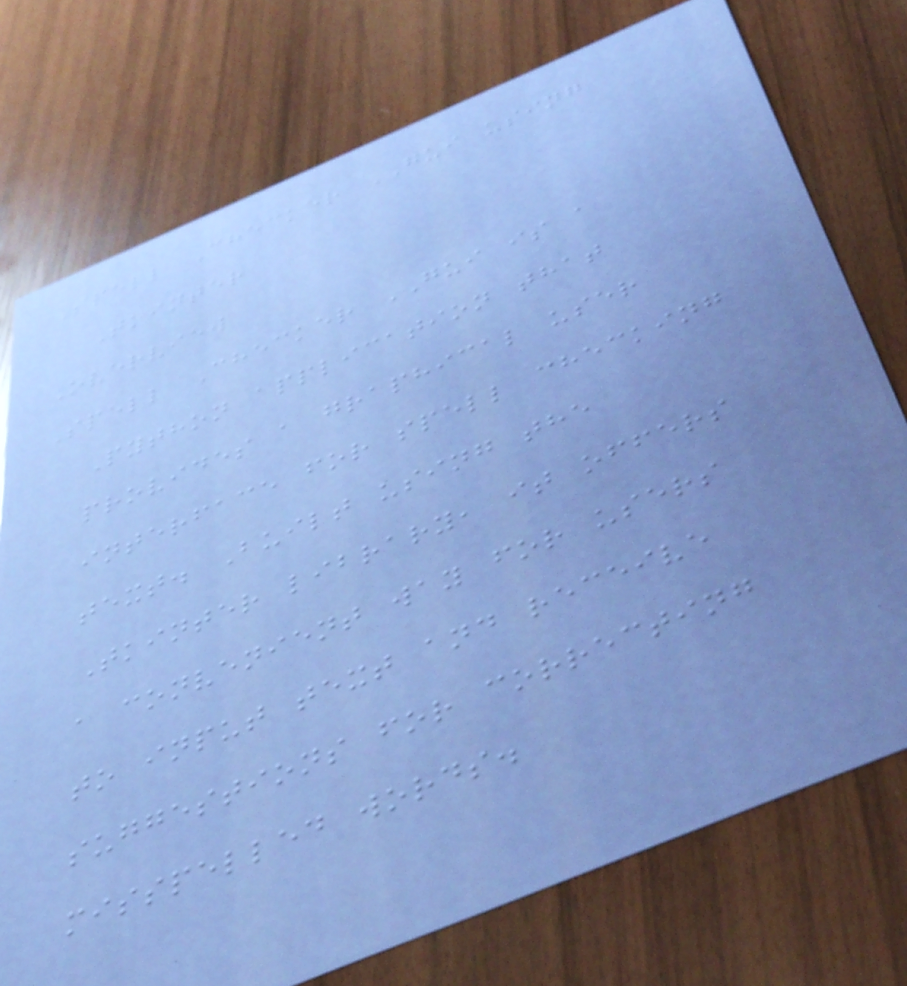Spell Checker GUI using
Tkinter
Overview
Spell Checker GUI is a
Python application that
provides a graphical user
interface for spell checking
text. Built using the
Tkinter library, it offers
a convenient way for users
to input text and receive
suggestions for correcting
misspelled words.
